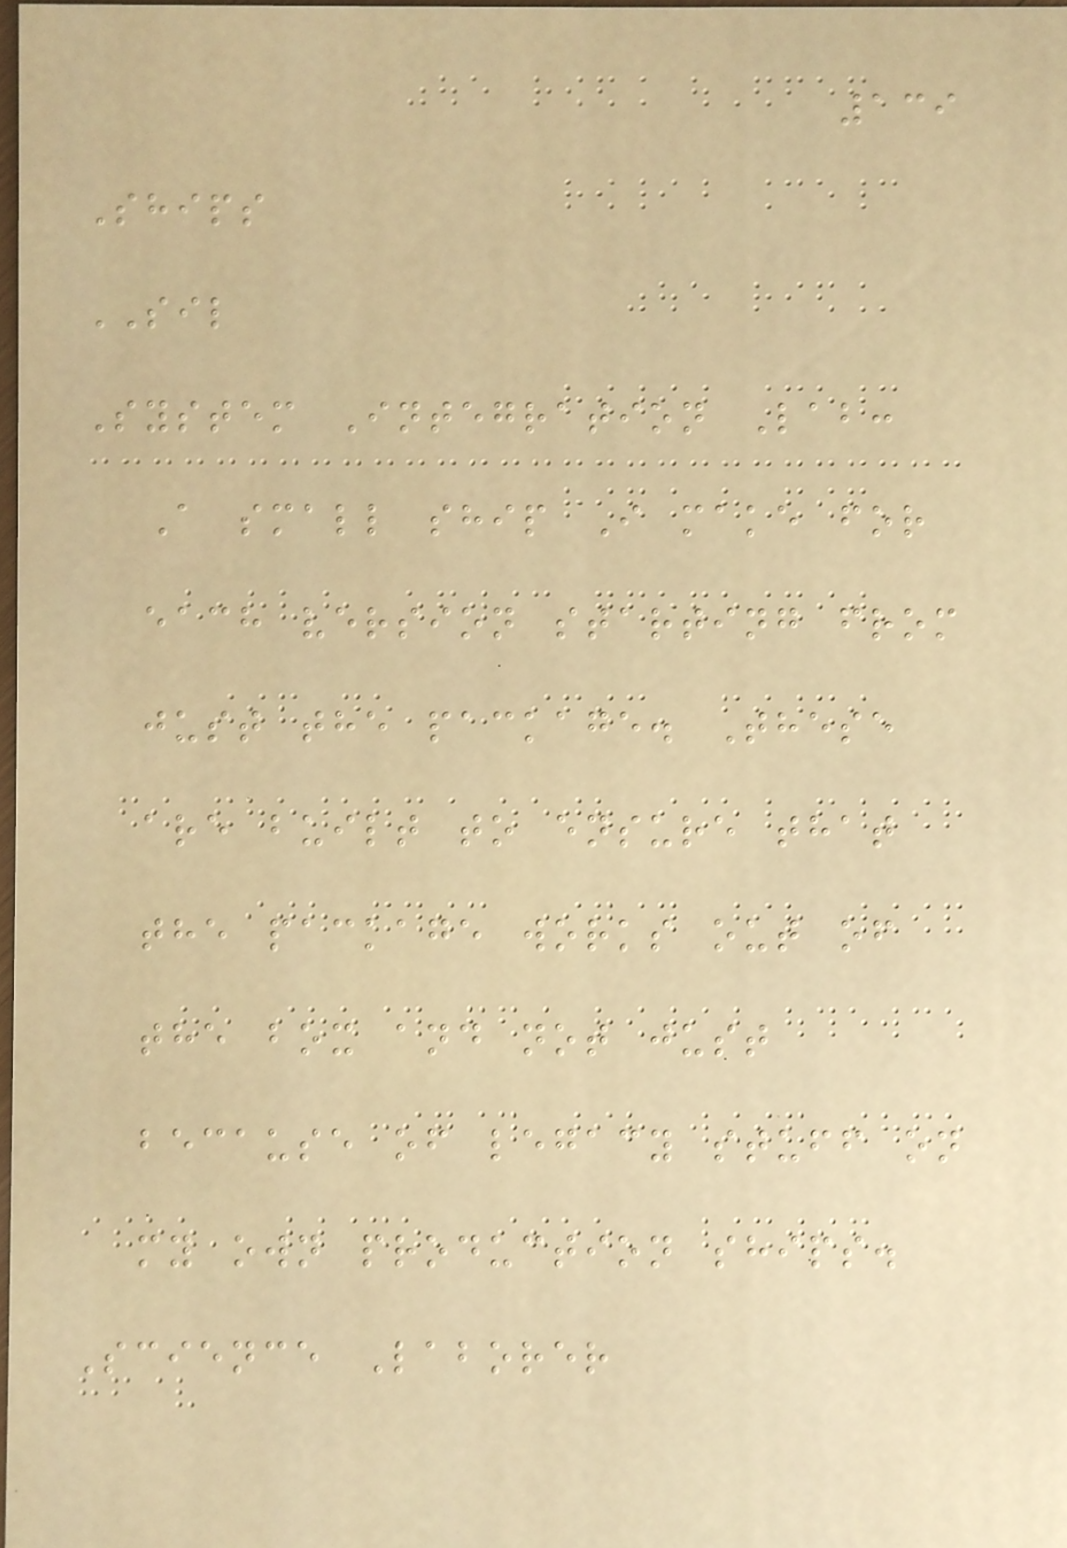139
Ships
SIL
System Integration Lab:
A small ship I make for
each version starting from
just the package. These
are built to ensure that
the package works out of
the box and not just
because of legacy stuff on
my own production ships.
Science Laborer
